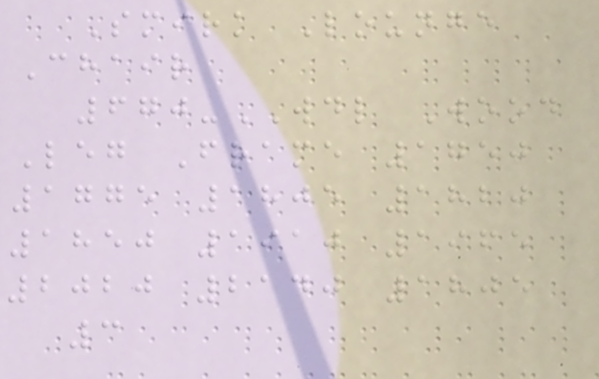Smirk Lounge
Chair
670-WDL Wood
Leg Frame 1750
1775 1805 1820
1850 1910 1965
2020 2140 1805
3
